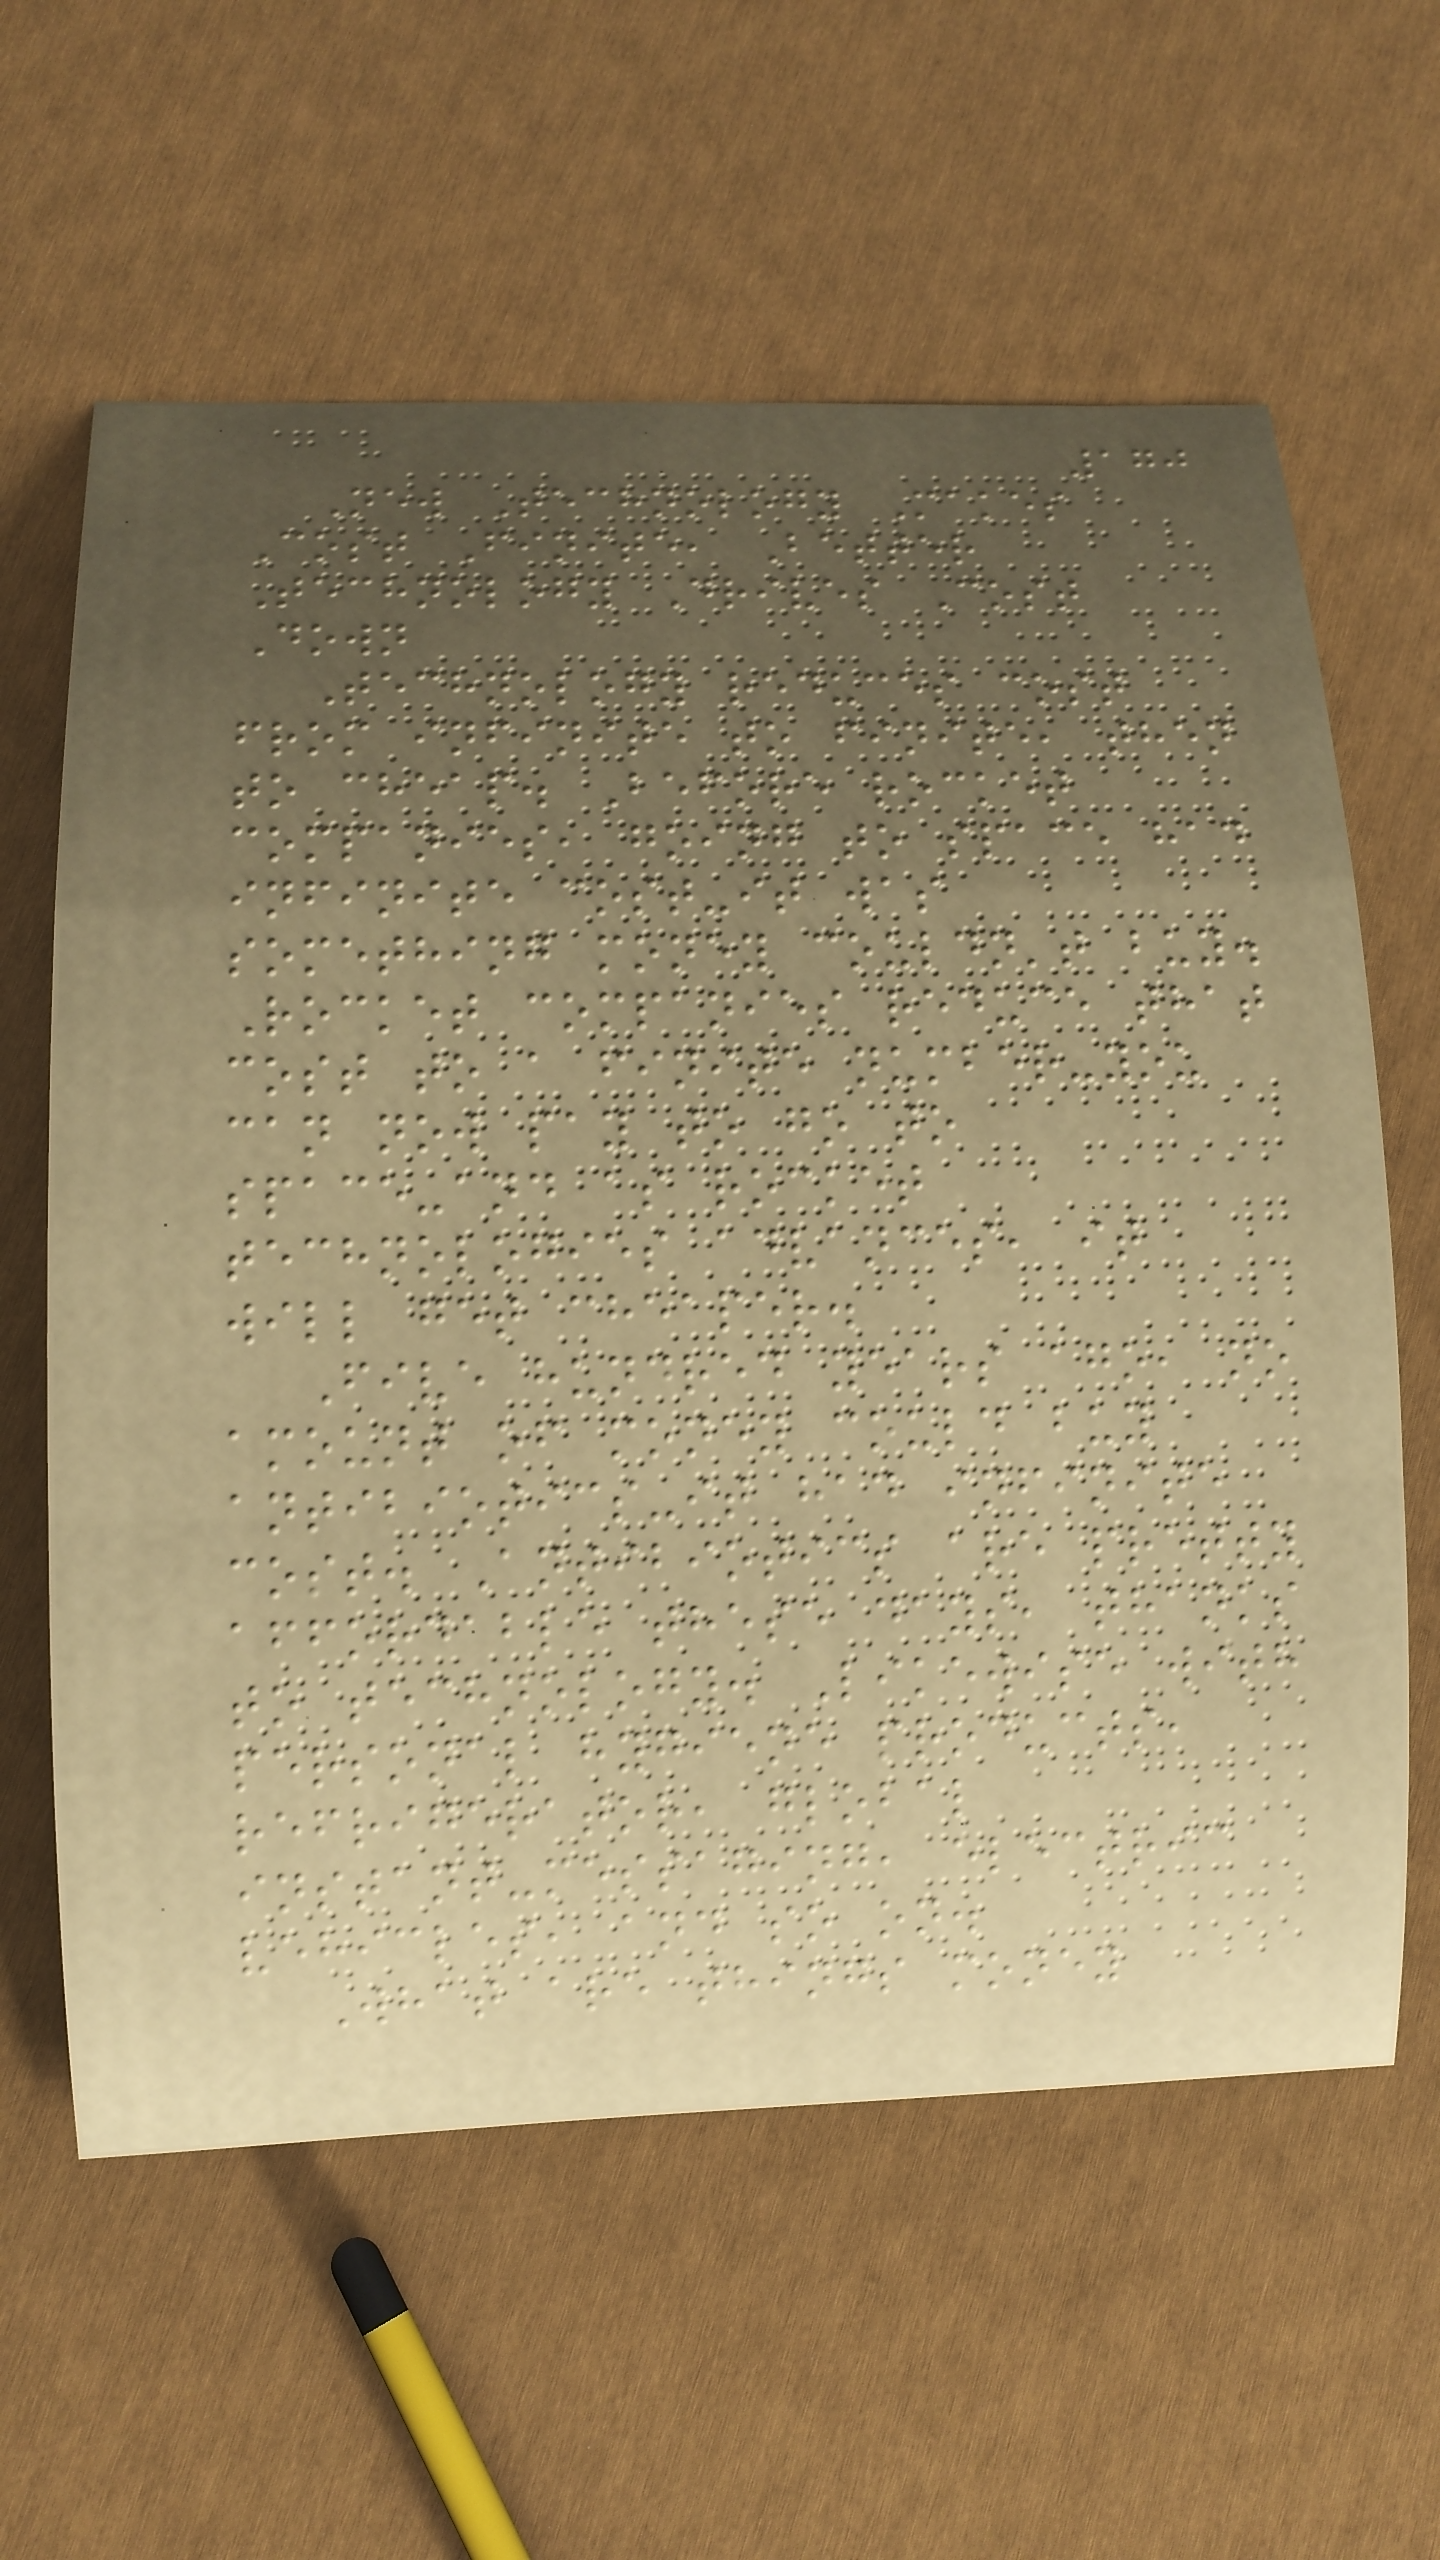170
New Technology Makes
Cost Finite, Better
Technology Drives Cost
Down
Technology reduces cost
from infinite to finite, then
to cheap. Before rocket
companies, going to space had
infinite cost-it was
something money couldn't buy.
Rocket companies reduce that
cost to a finite number-you
can now pay to go to
space-and as rocket
technologies advances, it
will get cheaper.
Five hundred years ago, no
amount of money could buy
antibiotics-it had infinite
cost. Antibiotics are pretty
affordable these days, thanks
to technology. Likewise with
personal hygiene products,
refrigerator, global
instant-messaging, electric
vehicles, and so on.
What are things money
